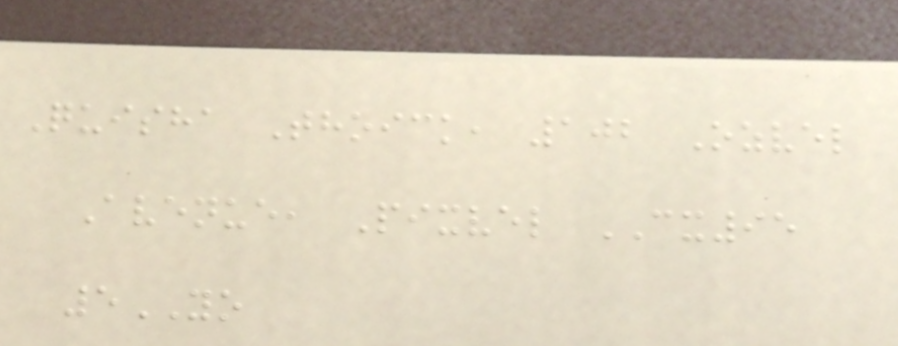Quisha Thoick, 102 Ozvel
Avenue, Pixvel CX95
5YO
